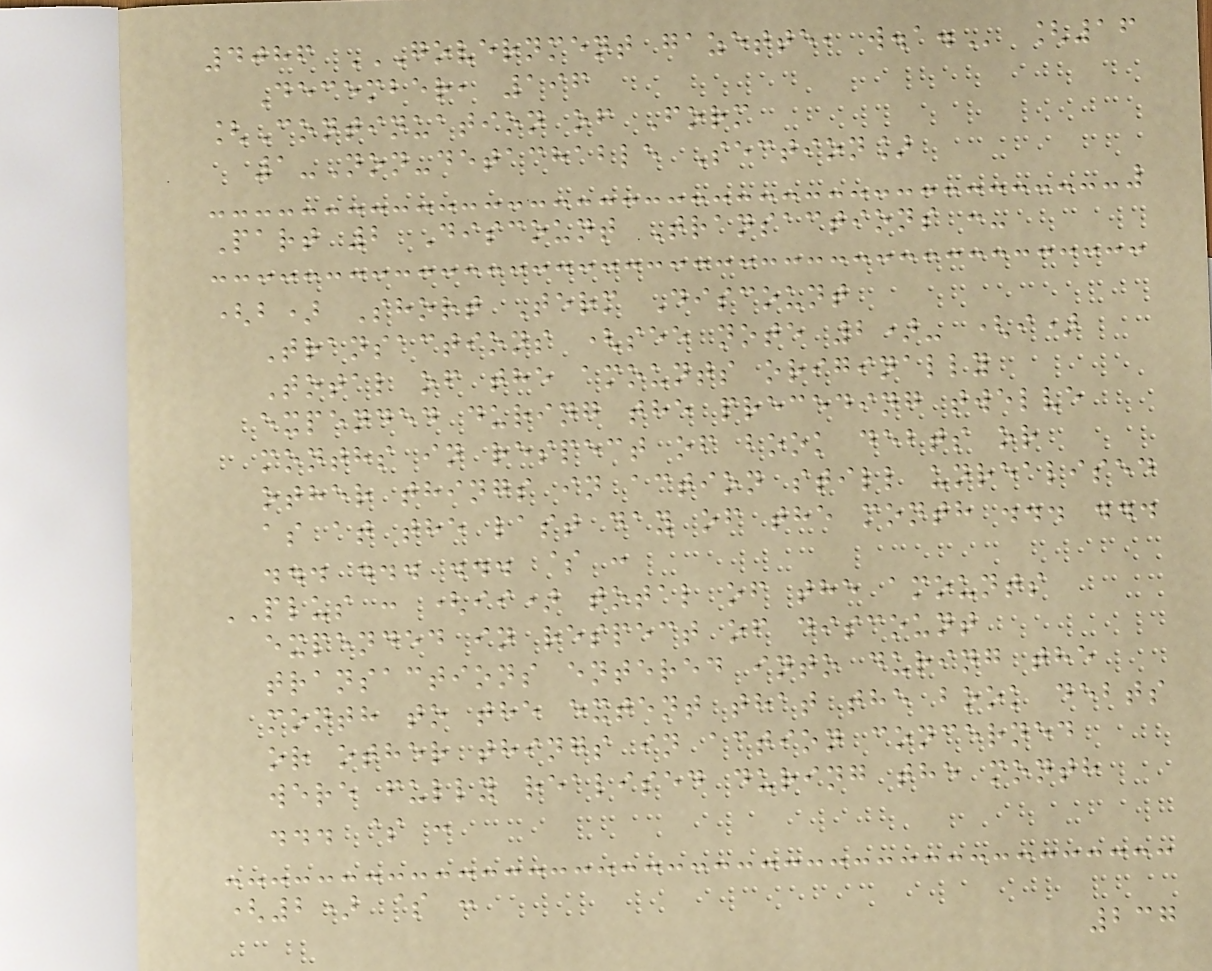4086 GOVERNMENT GAZETTE, W.A. [16
December, 196
[Continuation of Form
1-Non-detachable Section]
Part 2 Discount Transactions :-
(b) Short Term Discount
Transactions (see note 2)- (i)
Total of the amounts originally
expended during the preceding twelve
months in respect of book debts or
other things in action still unrealised
as at the last day of the month ... ...
... ... ... $ :
PLUS : (ii) total of the amounts
expended in respect of discount
transactions entered into during the
month to the extent that the book debts
or other things in action concerned
were fully realised during the month
... $ :
(2) $ :
237
